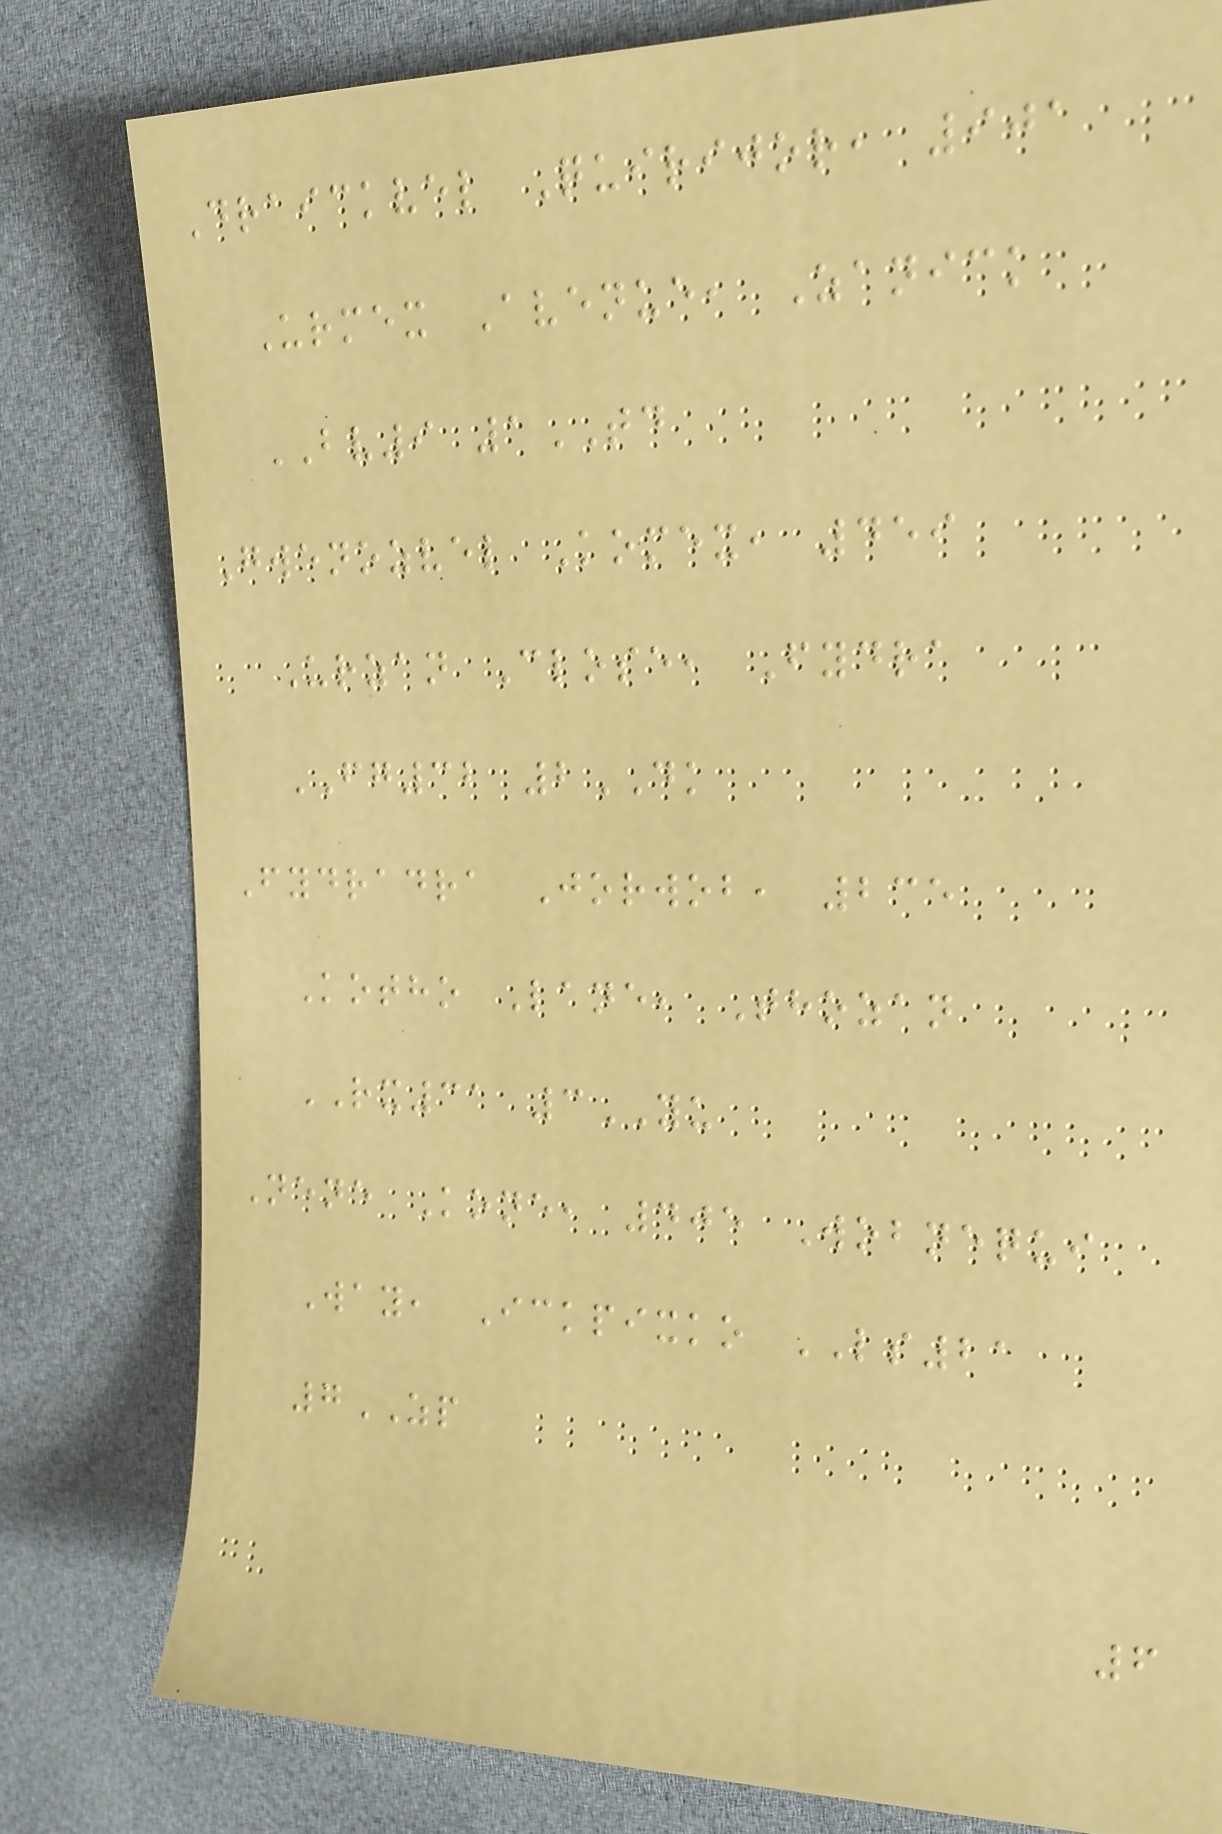Draickvel Quirijor, 901
Urmex Avenue, Zanick
BV9 1TD
Gwenozvel Komex, 459
Urzan Close, Fydra
FG32 2DK
Fydradra Jorwob, 235
Kotho Lane, Thozan
RX31 3YU
Nene Kone, 405 Wobnequi
Way, Ickpixko LS21
7ZP
6
